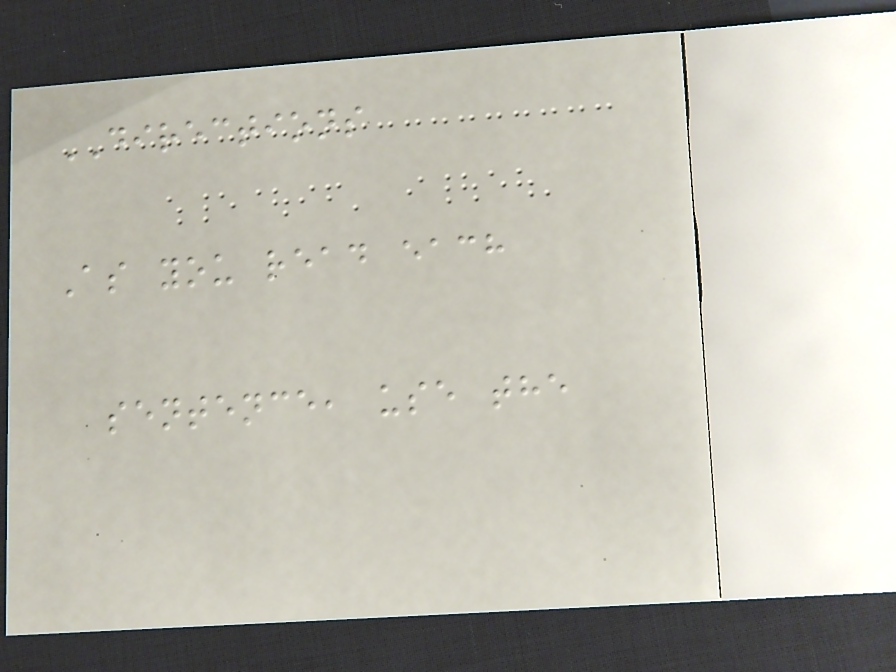DIRECTIONS
As you read each
sentence, use the
